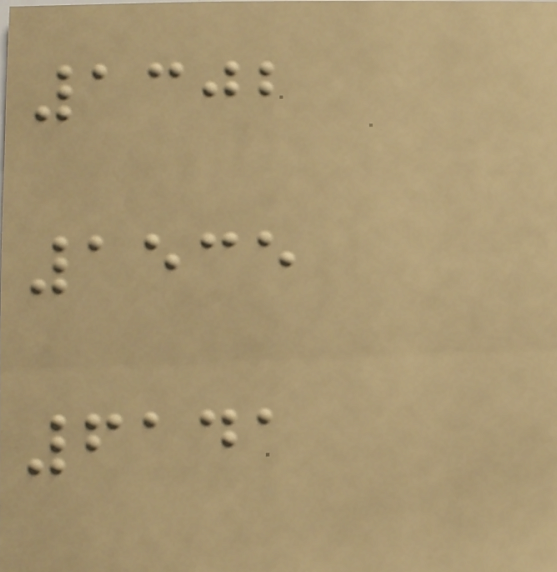1302
1535
6141
